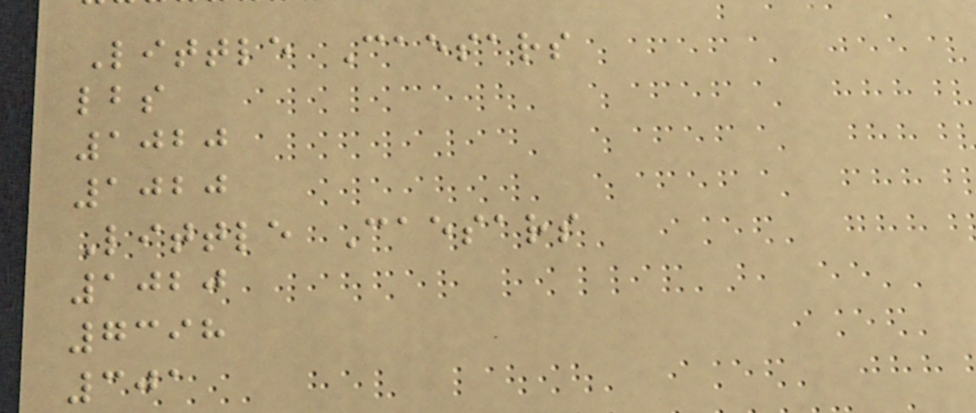Little Caesars
lbs
1020
1020
Little Caesars
1020
7398
301
